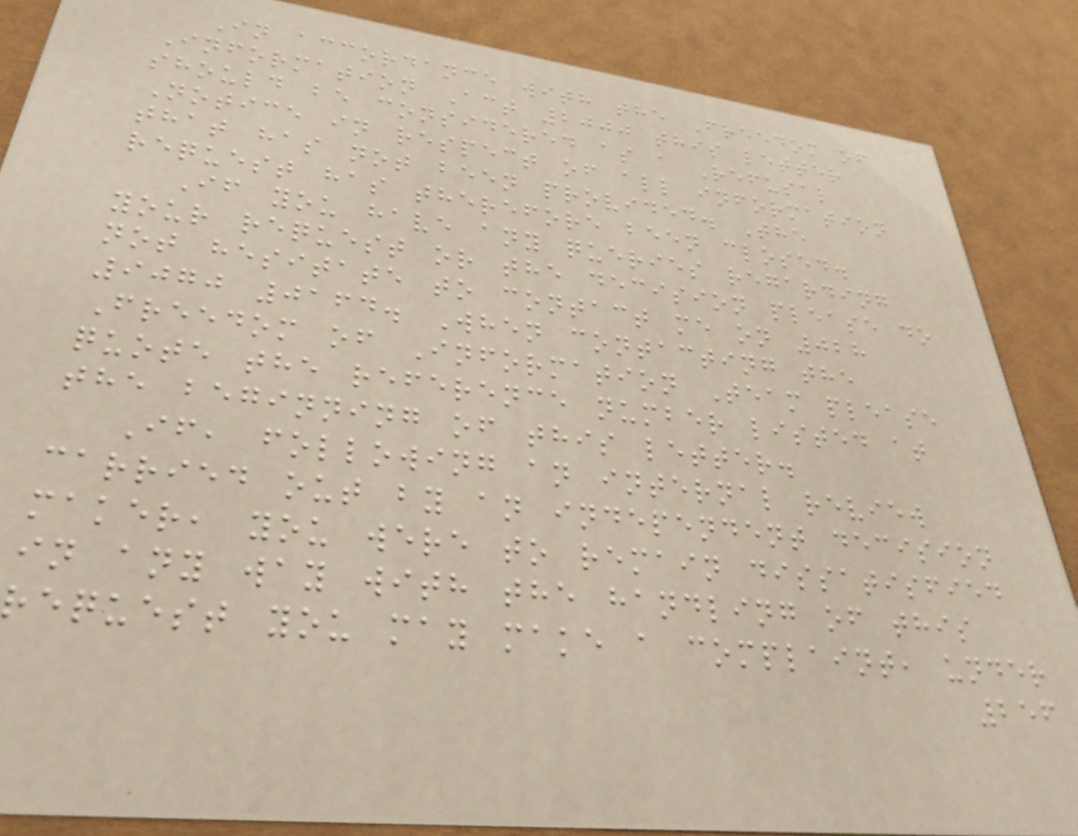In accordance with the Freedom of
Information Act 2000 this letter
should be considered as a Refusal
Notice in respect of all information
that has not been provided. The
request has therefore been closed.
If you have any queries regarding
your request or the decision please do
not hesitate to contact me on 028
9070 0164. When contacting the
Freedom of Information Team please
quote the reference number listed at
the beginning of this letter.
If, following an internal review
carried out by an independent decision
maker, you were to remain dissatisfied
in any way with the handling of this
request you may make a complaint, under
256
